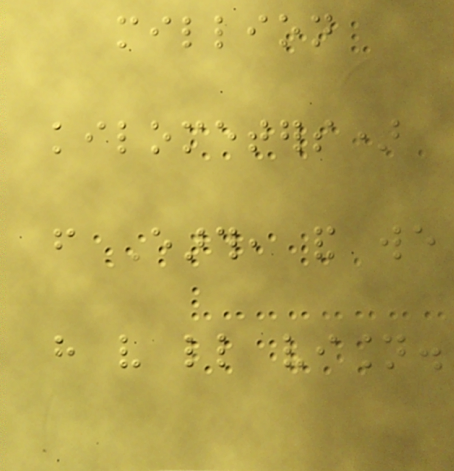million
kilometers)
from Earth, and we
have very little vision.
